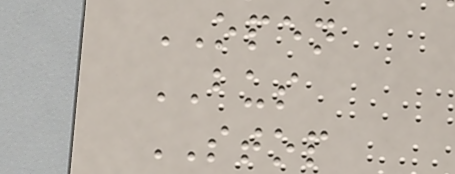OPEN
BUS
STOP
